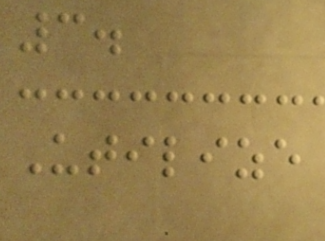3.
Utilize
